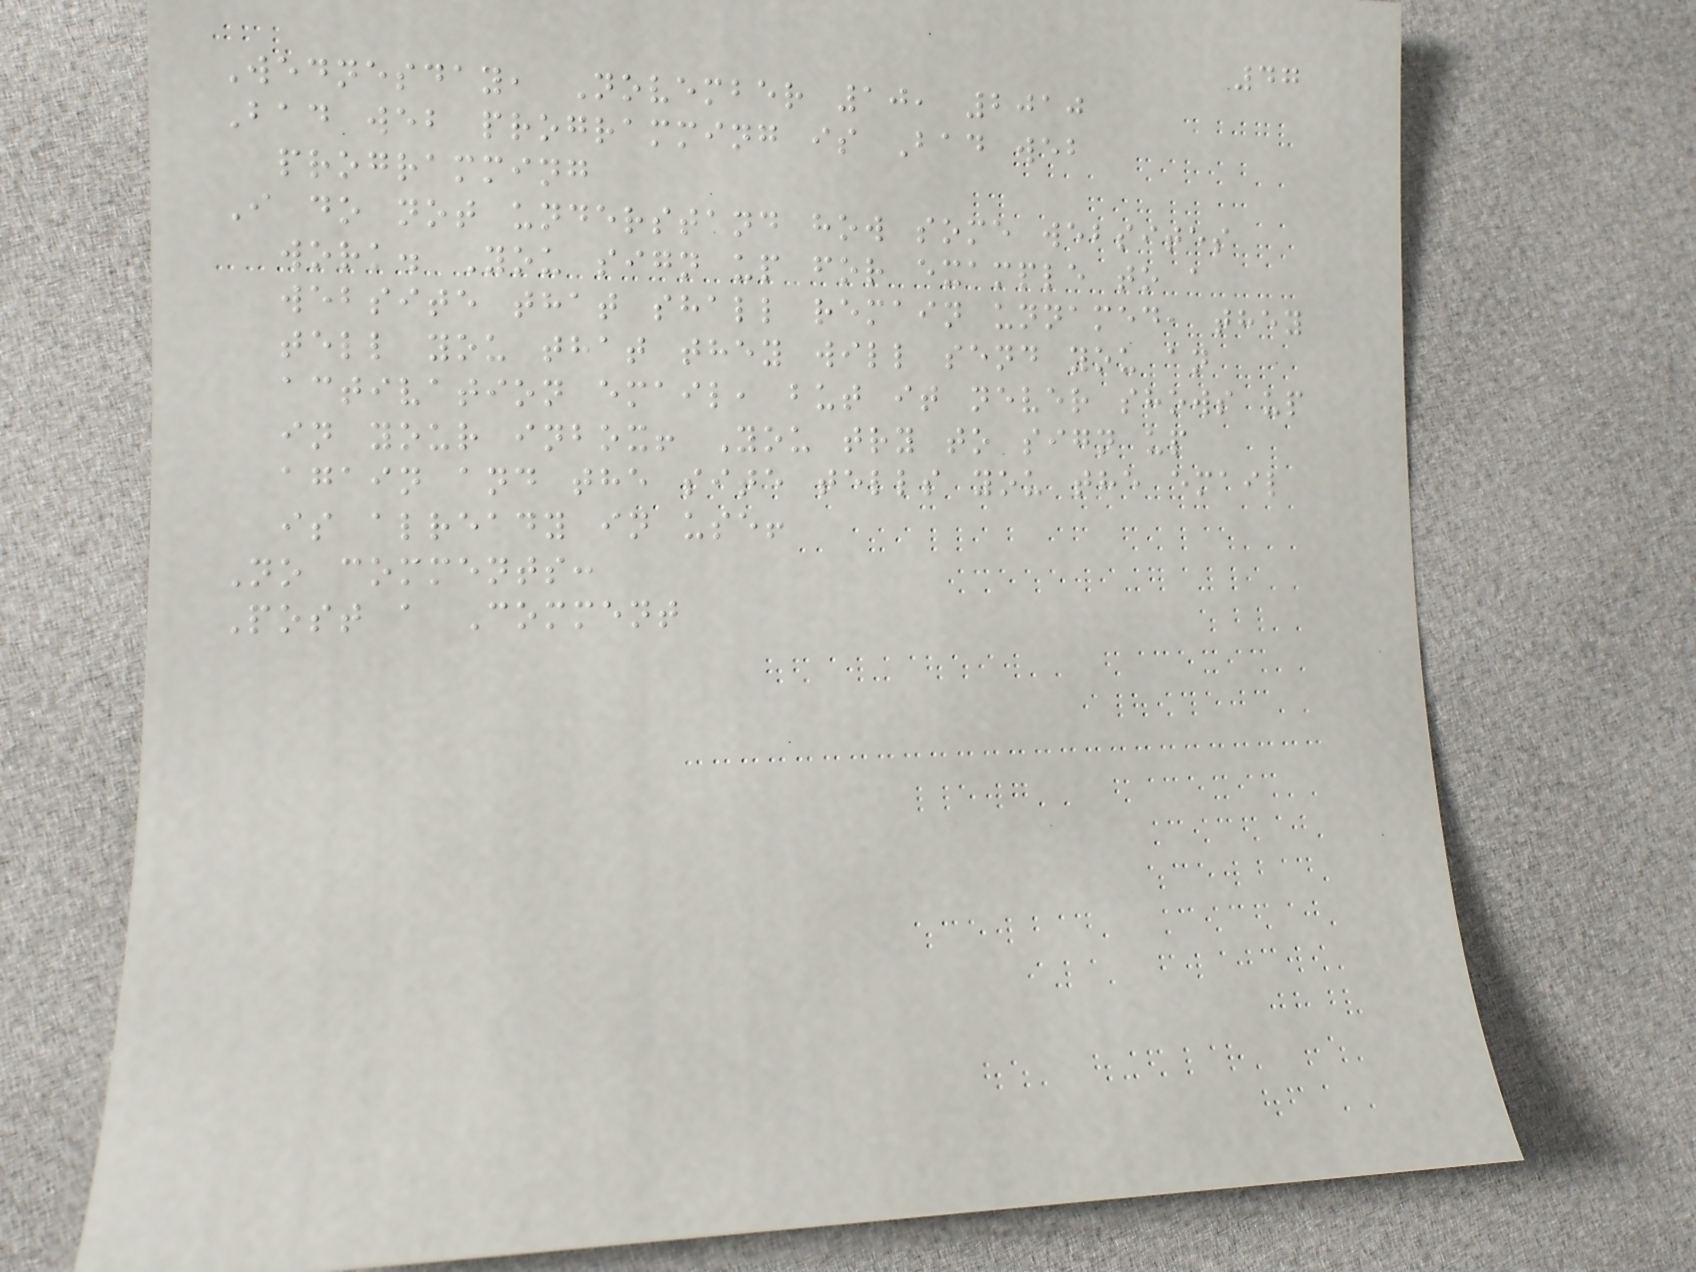47
Wednesday, November 10, 2010
Bad web programming is Bad web
programming
I do not understand how some websites
work. You sign up for example to a
website that shall remain unnamed, they
tell you that they will send you an
activation email, but it never shows up
in your inbox! You try to sign up
again and the site tells you the email
is already in use!
No comments:
Post a Comment
